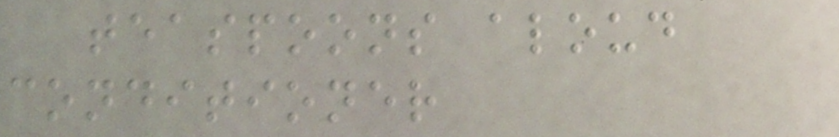teaspoons aloud
conditioner
